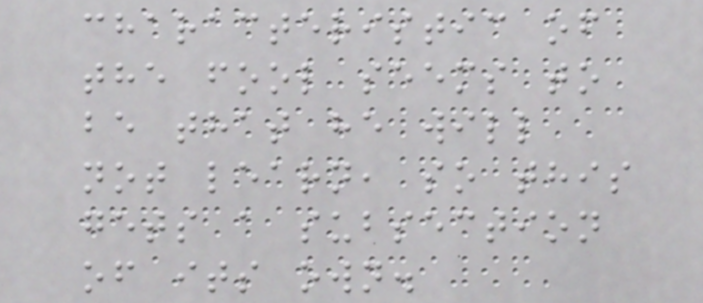characteristic of
the fool seems to
be that he will
not learn, so this
gets a subsection
of its own.
